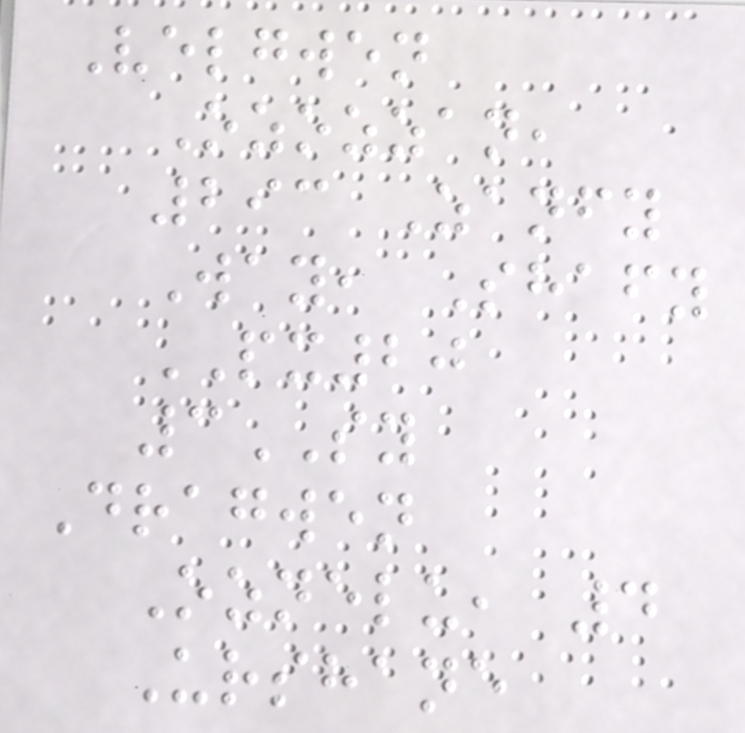Velgwen
Ozozzan,
293 Zanfy
Way, Shafy
PX20
3SY
Dragwen
Oznelu, 4
Urshane
